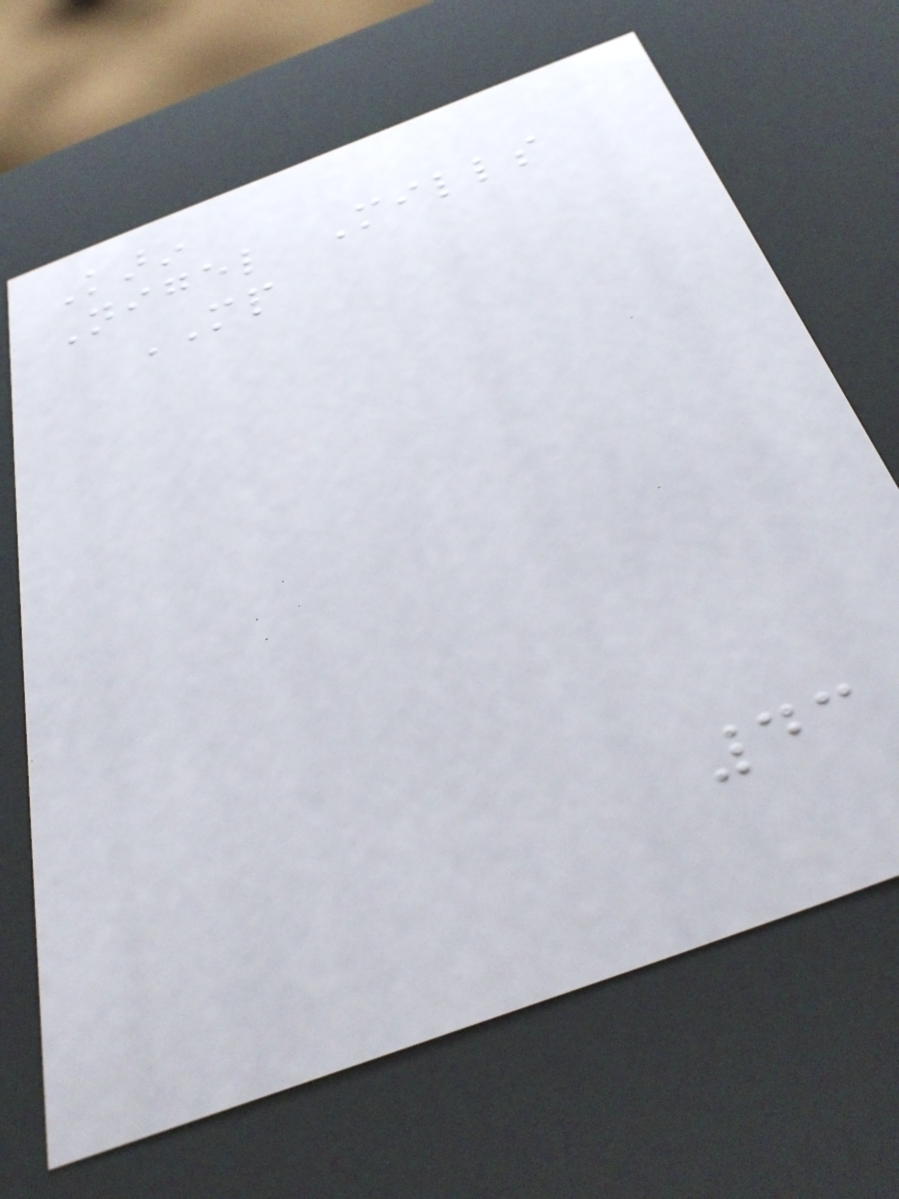Karin
Nigel Mills
MP
43
